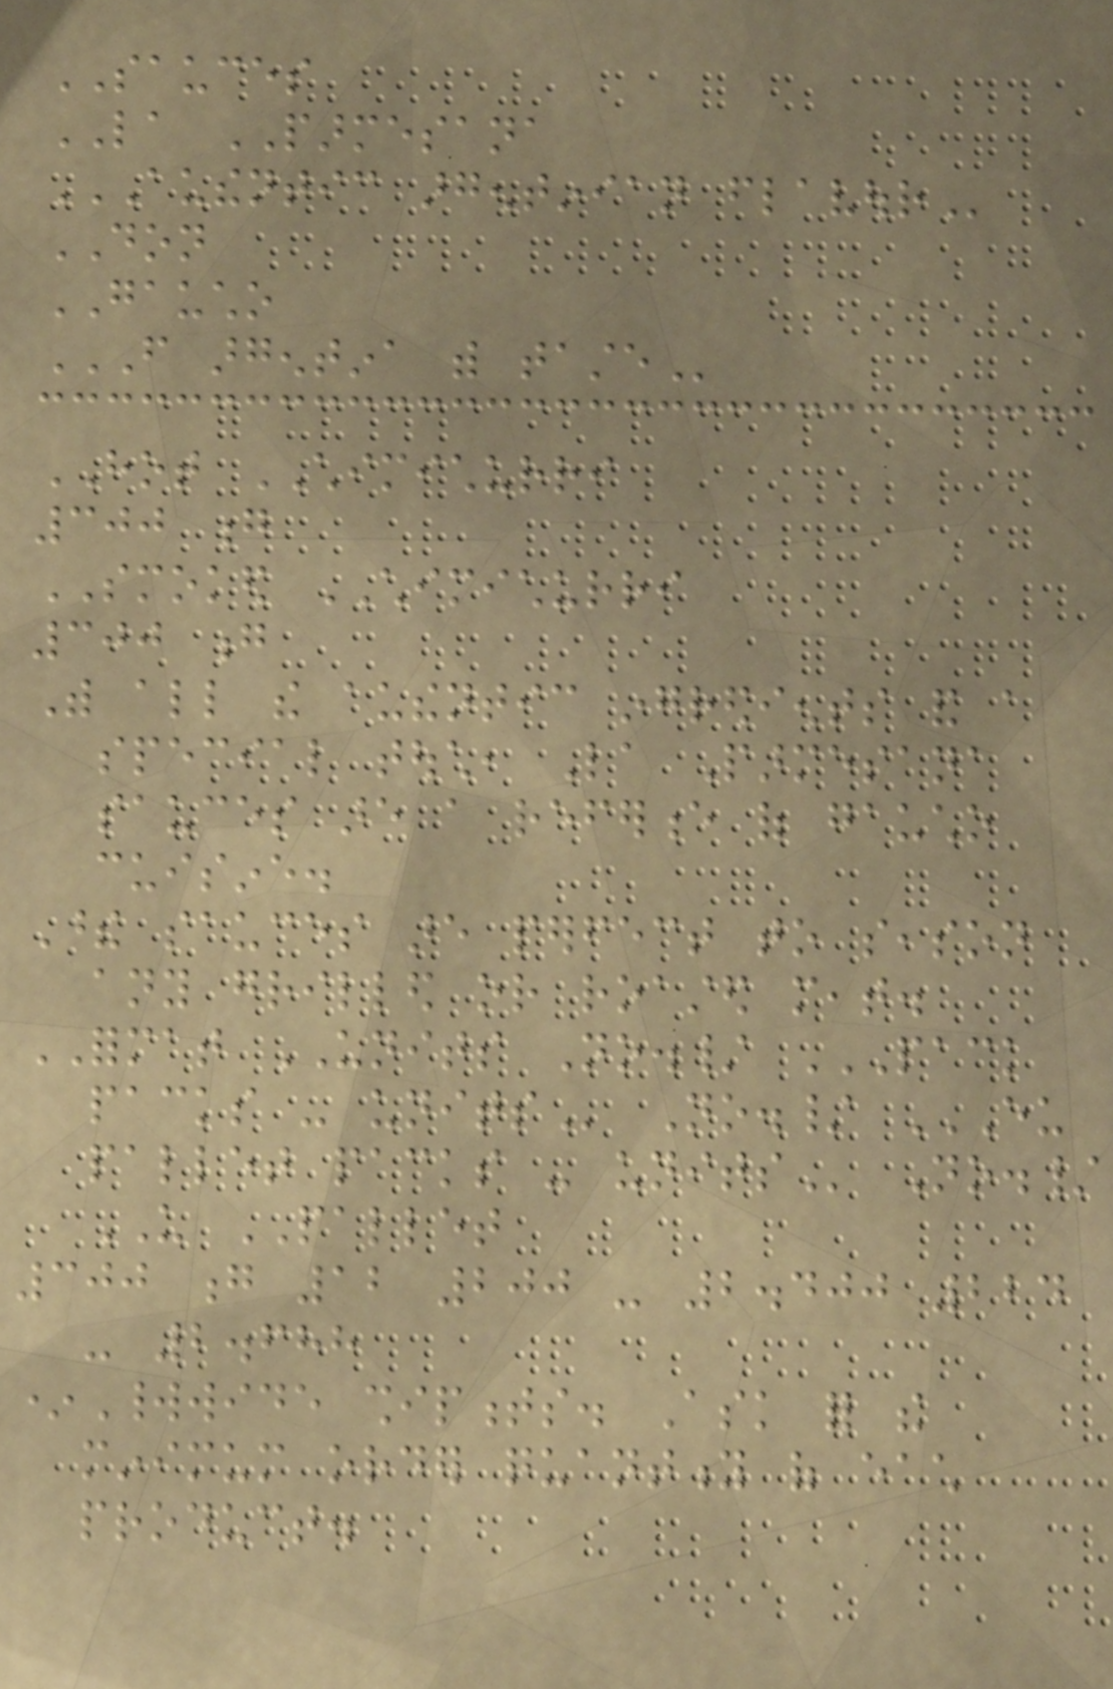SAUCES
LA PARMESANA
AUTHENTIC ARGENTINIAN FLAVOUR
DON
GAUCHO
FROM ARGENTINA WITH TASTE
HOT CHIMICHURRI
300 g
SMOKED CHIMICHURRI
300 g
With all the authentic ingredients and a
special touch, La Parmesana
sauces are a reference of gaucho
cuisine.
These sauces are perfect to season
any grilled or roasted meat.
FORMAT UNITS No./ PACK
PACKS - UNITS No./ EU
PALLET PACKS - UNITS No./
US PALLET
300 g 12 200 - 2.400 224
- 2.688
*Worldwide shipments. Ask for the
minimum order quantity of each
product.
